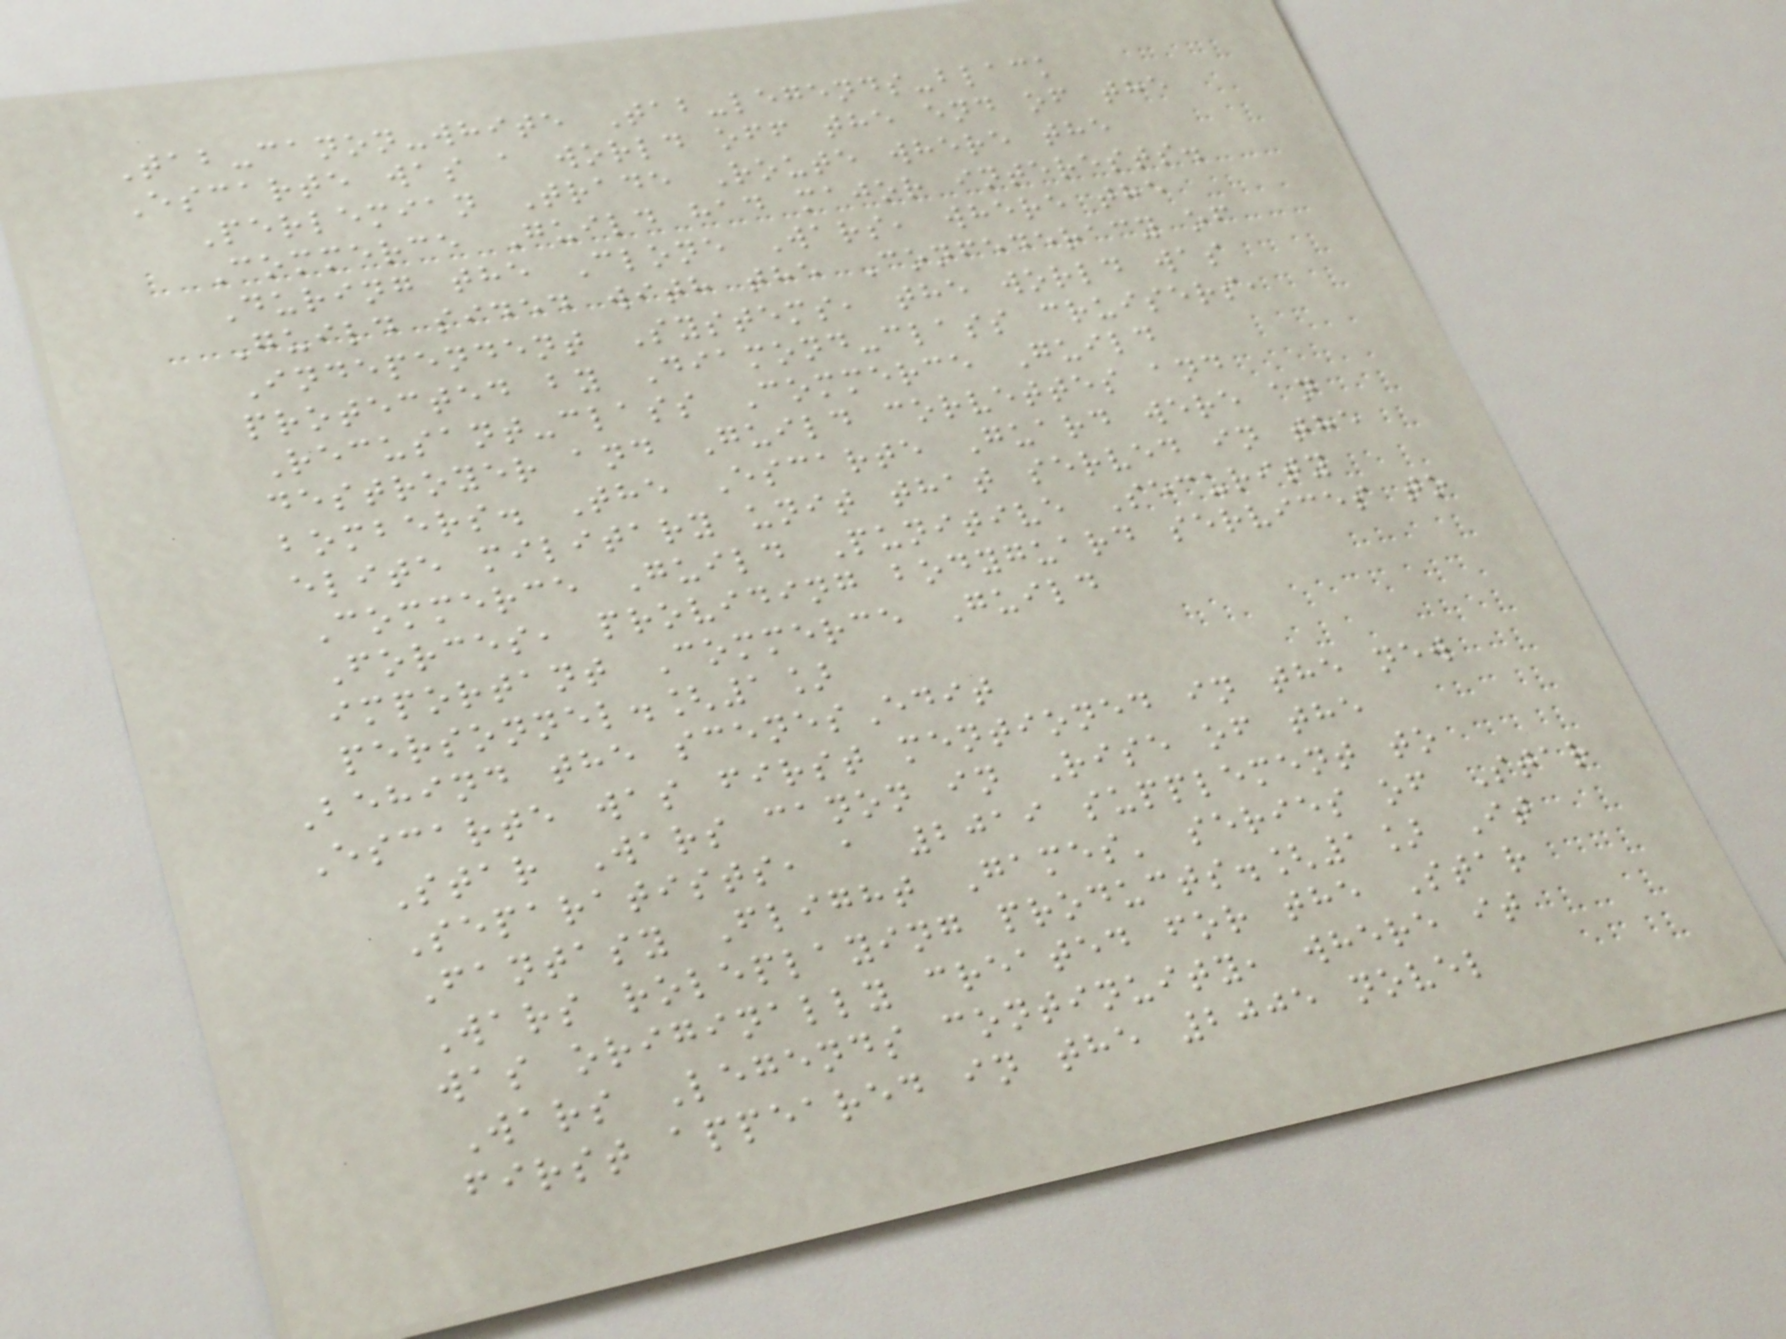Tab-canon-white Tab-legends-black
Escarte was a world off the end of the
Perlemian Trade Route where the
Commerce Guild had major interests.
During the Clone Wars, where the
Guild sided with the Confederacy of
Independent Systems, the world was
protected by Diamond-class cruisers,
Recusant-class Commerce Guild
destroyer and Guild corvettes and
bombers. The Escarte Guard were an
elite military unit that served in the
Commerce Guild Punitive Security
Forces, providing bodyguard services to
important Commerce Guild
personnel.[1]
Behind the scenesEdit
Escarte was first mentioned in the new
Star Wars canon in Rise of the
Separatists, a 2019 supplement to
Fantasy Flight Games' series of Star
Wars roleplaying products.[1] It
was originally created for the Star
Wars Legends continuity, where it
first appeared in the 2005 novel
